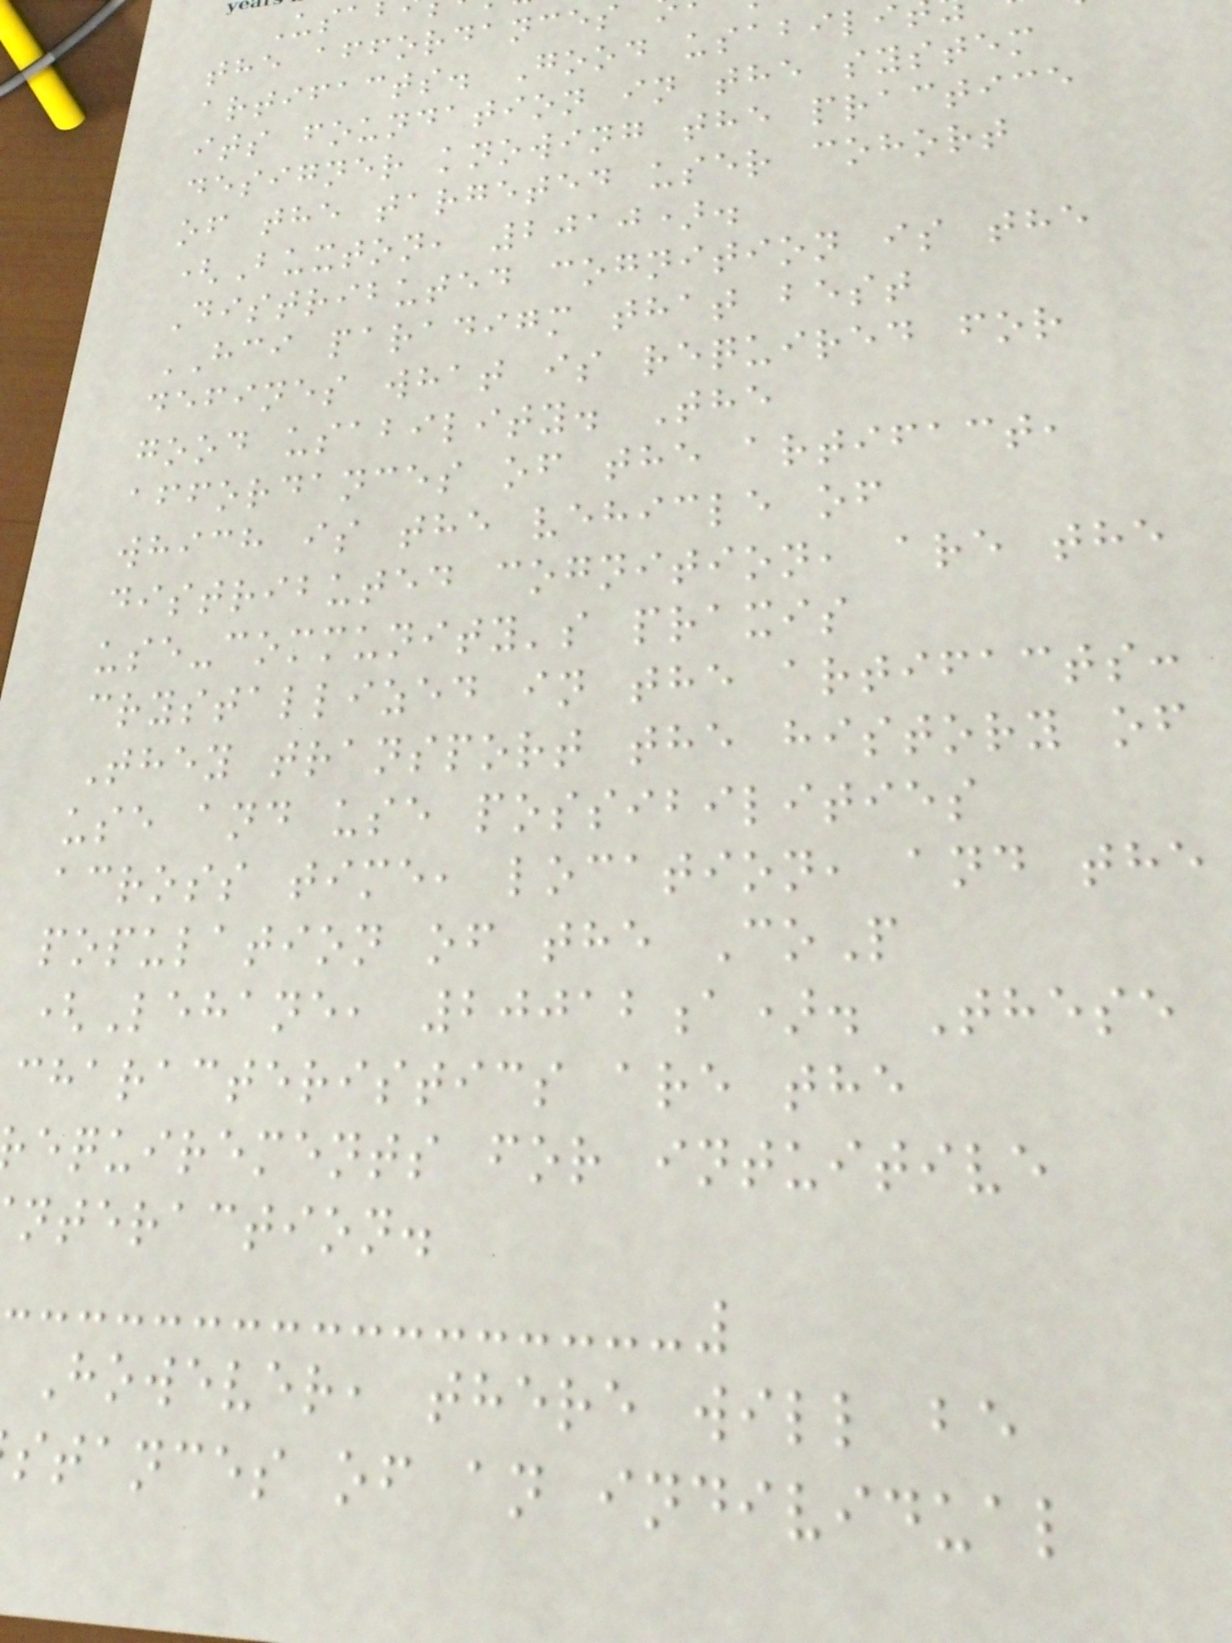the affordances
artifacts. Good usabili
its foundation in the system
designer knowing the practice
of the targeted user cohort
(Buxton, 2010).
Distributed cognition is the
HCI paradigm that best
defines what is required for
good usability. The
affordances of the artifact,
which is the vehicle of
distributed cognition, are the
use-community's praxis
crystallized in the artifacts:
They transport the history of
use and use possibilities
across time, location, and the
population of the CoP
(Lehane, 20012a). These
characteristics are the
equirements for intuitive
nteraction.
However, there will be
stances of an individual
